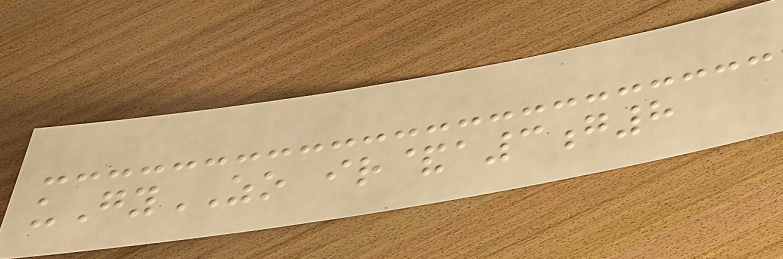uGyZO ir&a3g8
